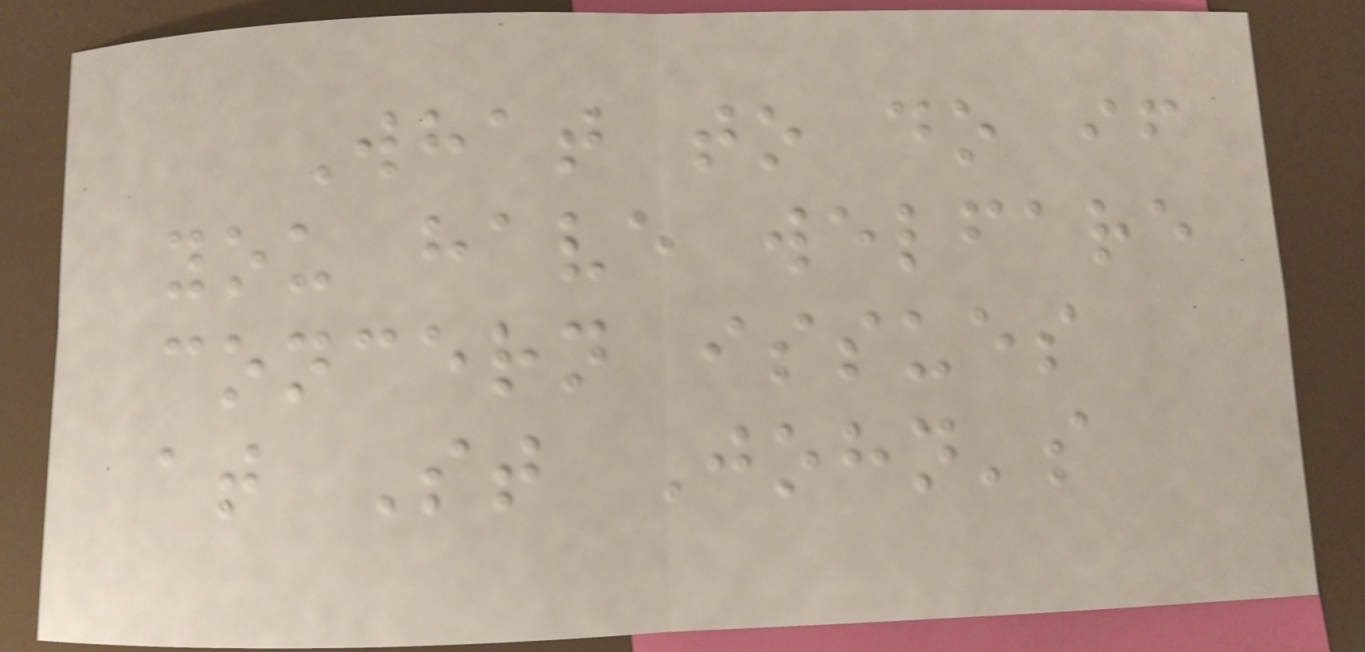What to do if
you have welfare
concern issues
at St John's
